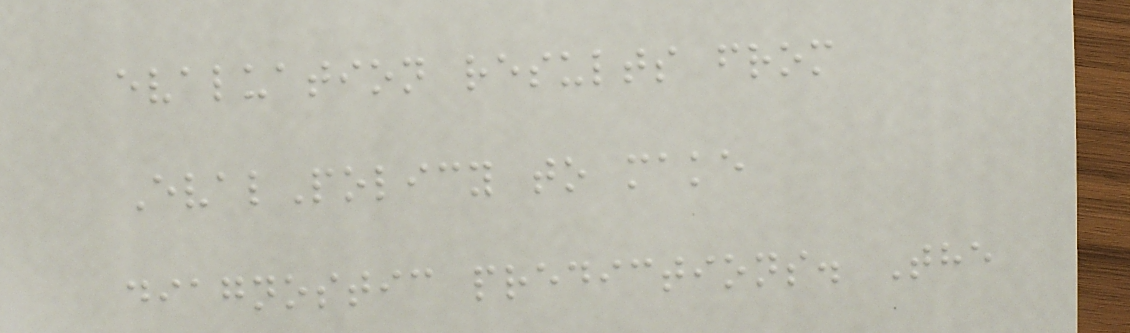evaluation results from
EvalPolicy to make
diagnostic predictions. The
